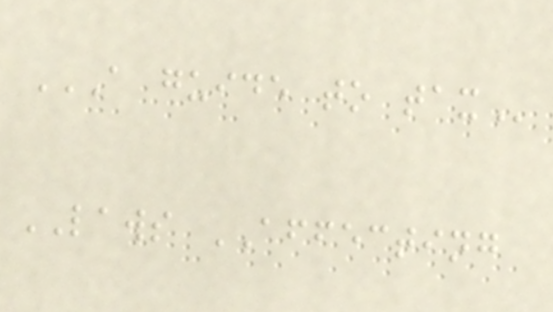A GUIDE TO TAX
LAWS AFFECTING
